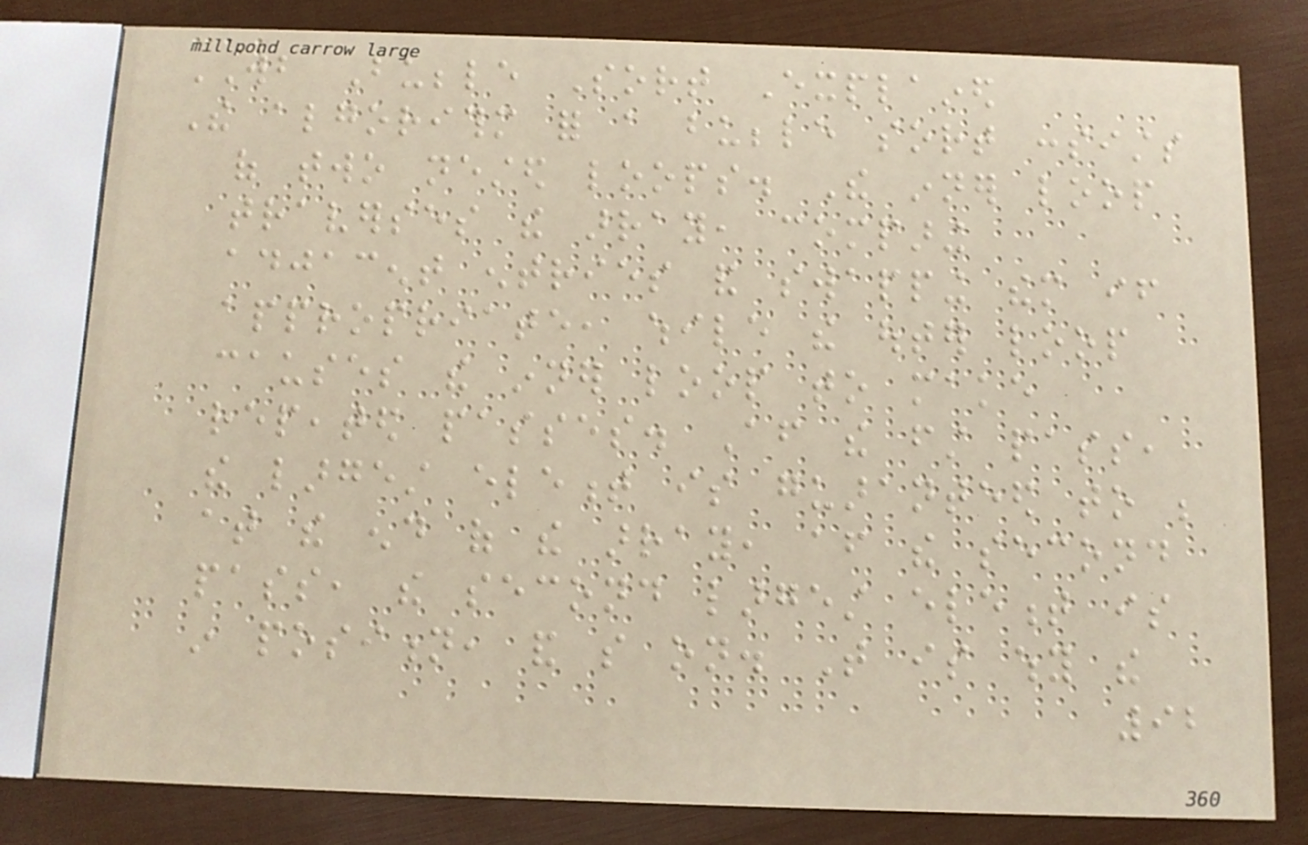WB Bubble Sort Explained
The algorithm for a bubble sort consists
of two nested loops. The inner loop
traverses the array, comparing
adjacent entries and swapping them if
appropriate, while the outer loop
causes the inner loop to make
repeated passes. After the first pass,
the largest element is guaranteed to be
at the end of the array, after the second
pass, the second largest element is
in position, and so on. That is why the
92
